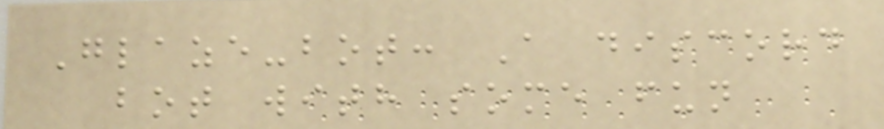Glaze-bot: A discord
bot with some fun
